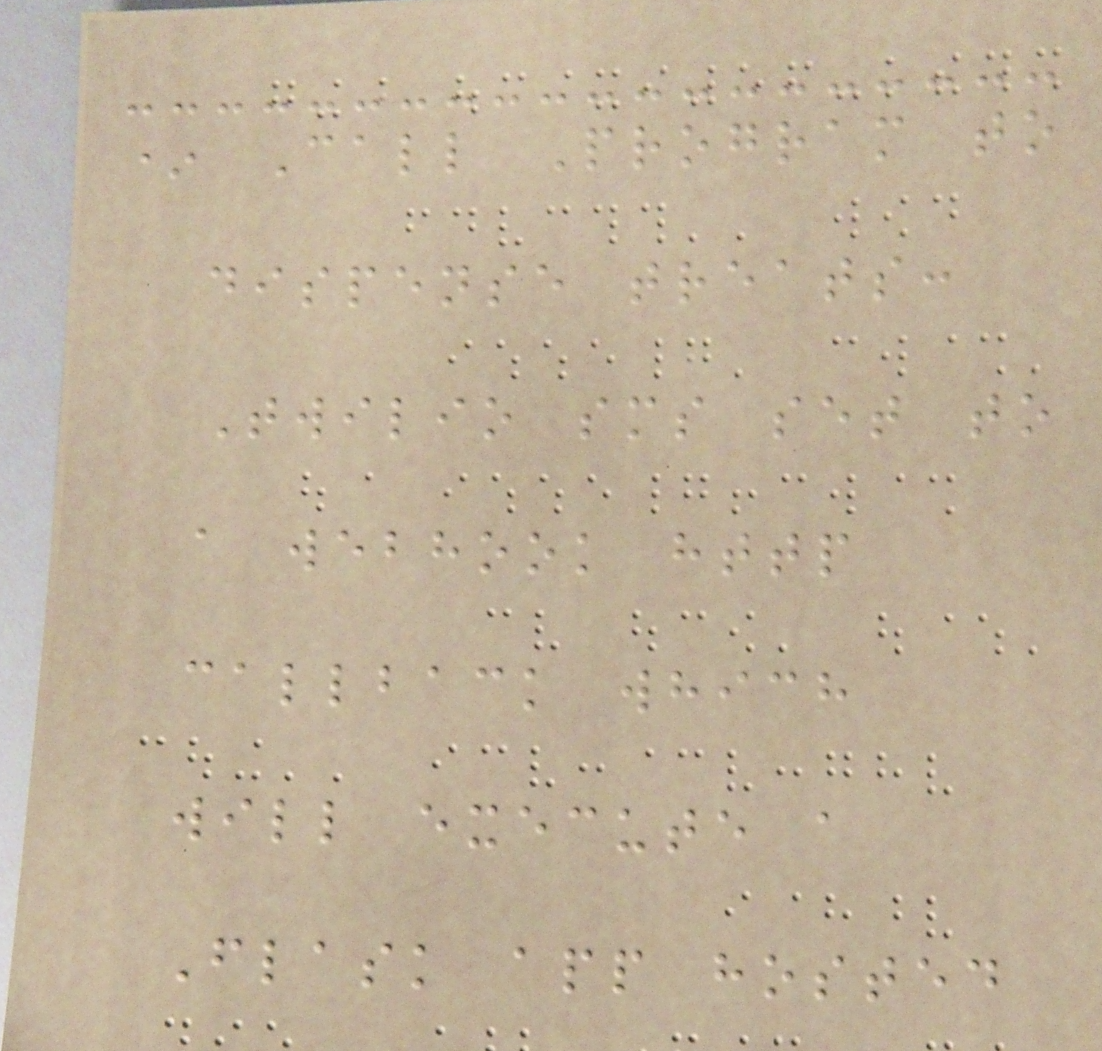* Call Program to
dispense treats:
Twilio sms set to
a webhook http
callback which
will execute a
Flask app hosted
